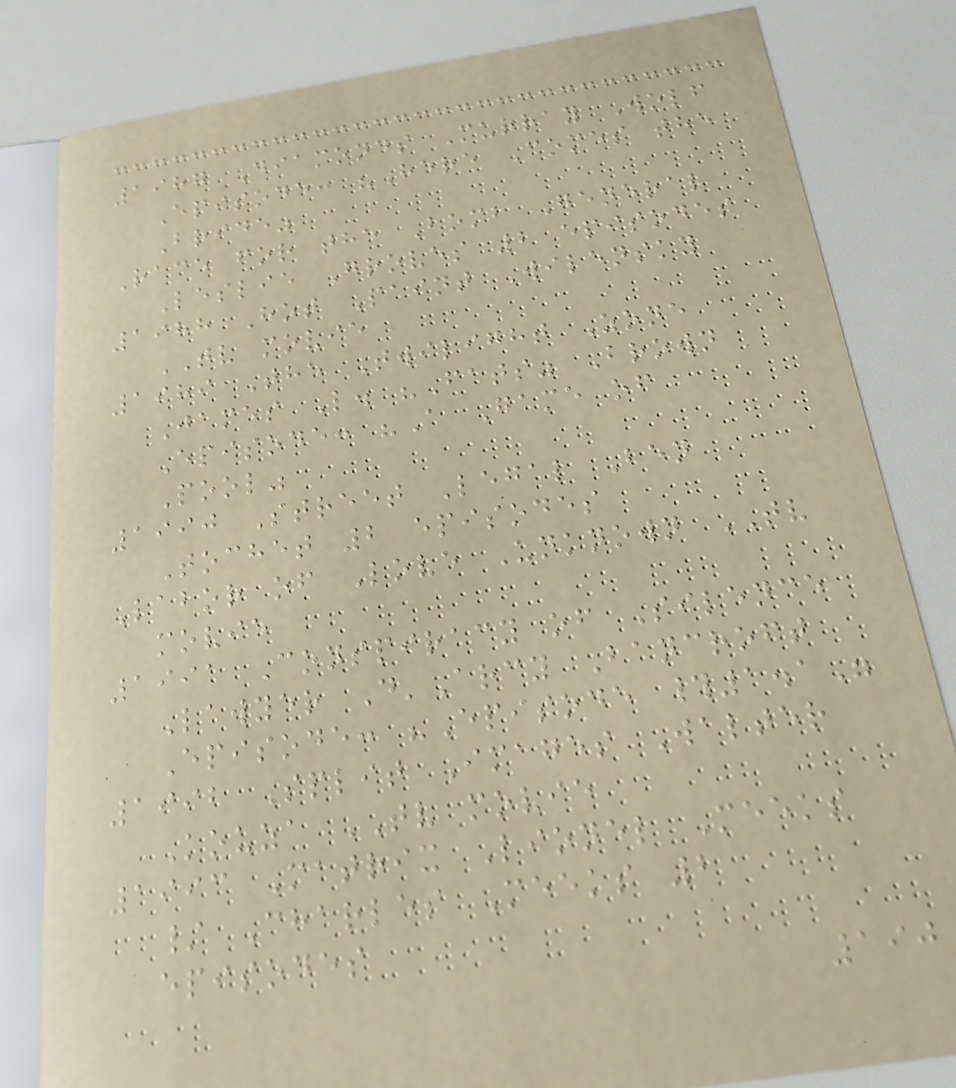1987 Diamonds Murray Wolf
Episode: "Here Comes the
Bride"
Race for the Bomb General
Leslie Groves 2 episodes
1988 Hot Paint Wilensky
TV movie
1989 The Twilight Zone
James L. "Fats" Brown
Episode: "A Game of
Pool"
1990 Street Legal Ben
Tochet 2 episodes
Labor of Love Unknown TV
movie
1991 Conspiracy of Silence
Lawyer D'Arcy Bancroft
Episode: "Episode #1.1"
1992 Split Images Walter
Kouza TV movie
1993 Matrix Lionel Meeks
/ Charles Meeks 2
episodes
190
